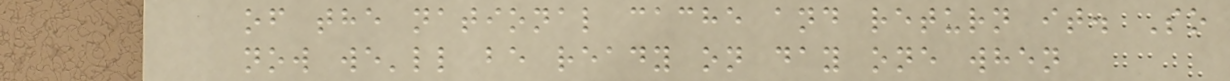of the national cache and return it. So
now we'll be ready on day one when
